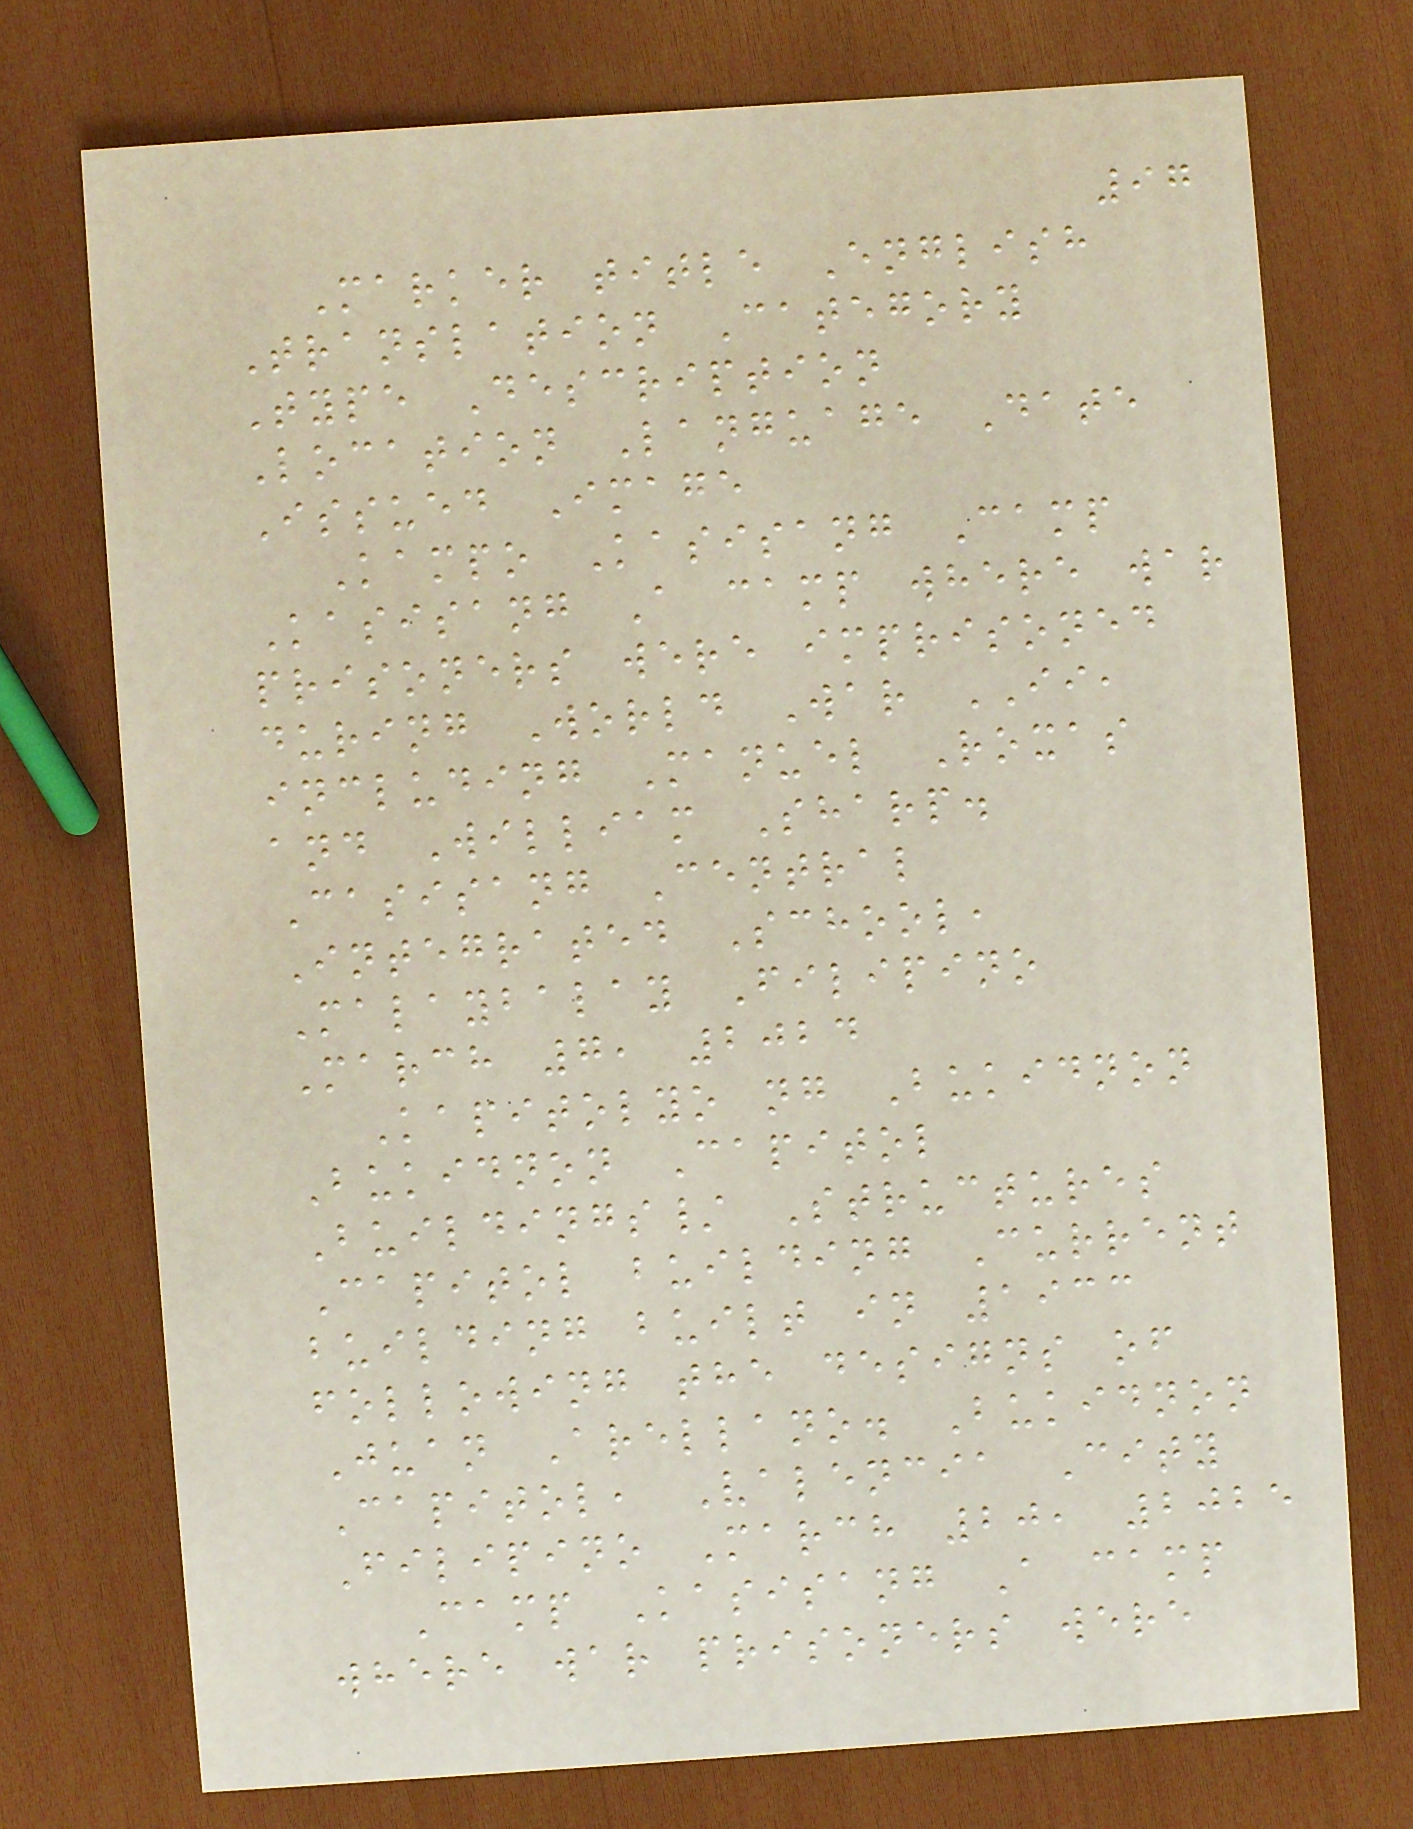97
Marker title English
Translation Category
Type Description
Location Language Date
Issued Image
Kampo Kasisang Camp
Kasisang A camp where war
prisoners were imprisoned
during World War II,
including Manuel Roxas
and William Sharp.
Casisang Central
Integrated School,
Malaybalay Filipino
March 7, 2024
Kapitolyo ng Bukidnon
Bukidnon Capitol
Buildings/ Structures
Capitol building Current
building built in 1933
following the designs of
Juan Arellano. Bukidnon
Capitol, Valencia City
Filipino March 20, 2025
Camp Kasisang A camp
where war prisoners were
